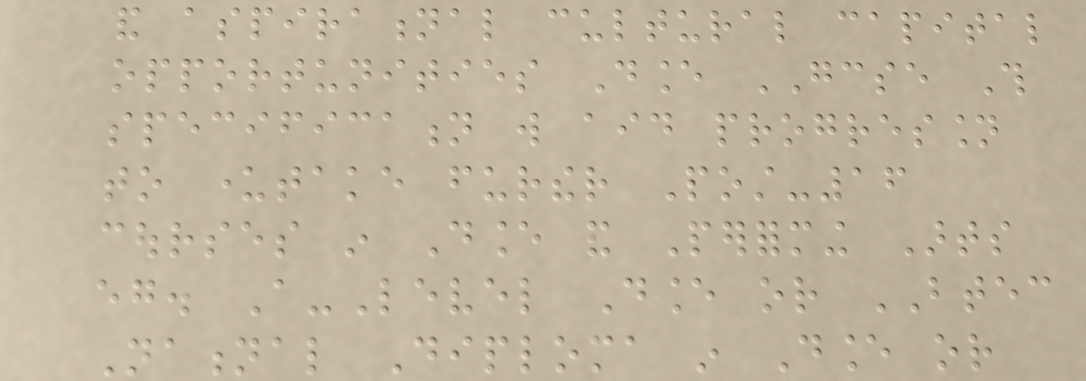and aspirational cultural capital
opportunities Dance GCSE This
specification will aid progression
to undertake further Post-16
courses in Dance and Performing Arts
eg. A-Level Dance or BTEC
National Diploma in Dance or
